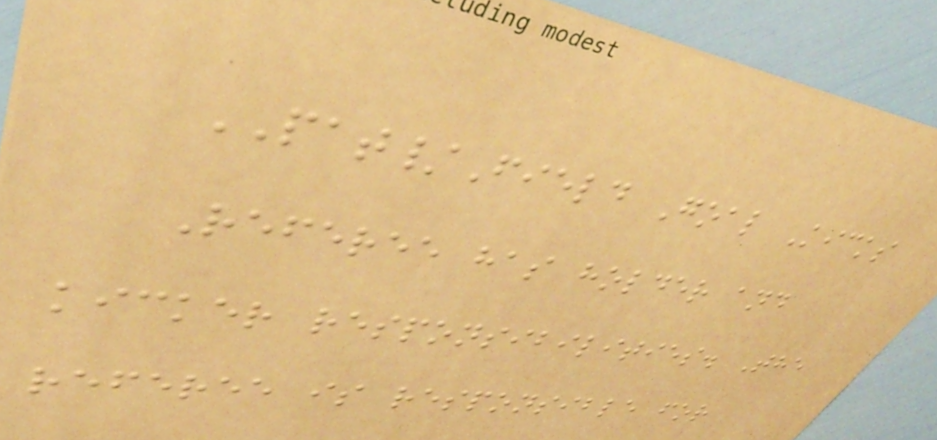PAT/Field Goal Kicks
Referee has holder and
kicker responsibilities. The
referee is responsible for
